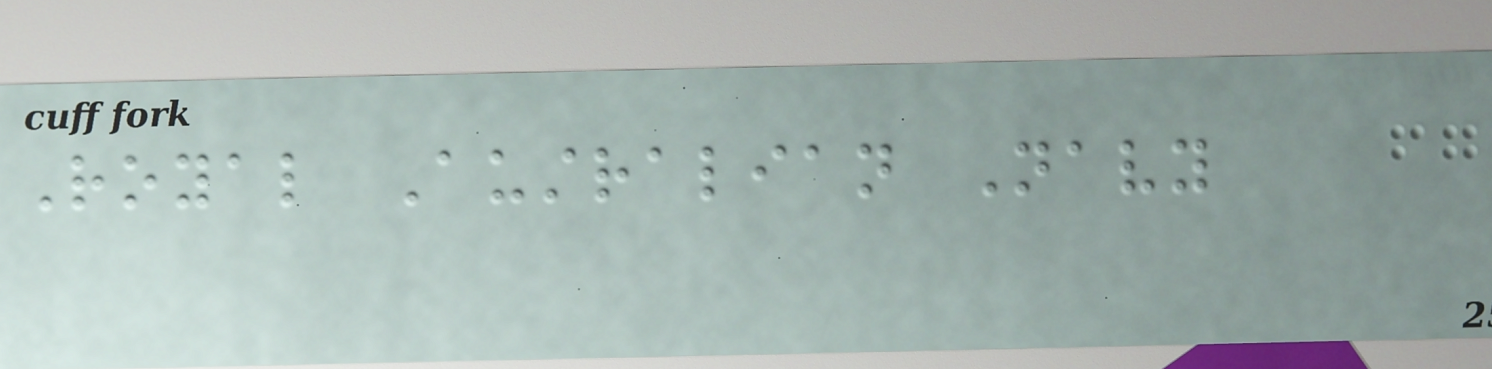Royal Australian Navy
